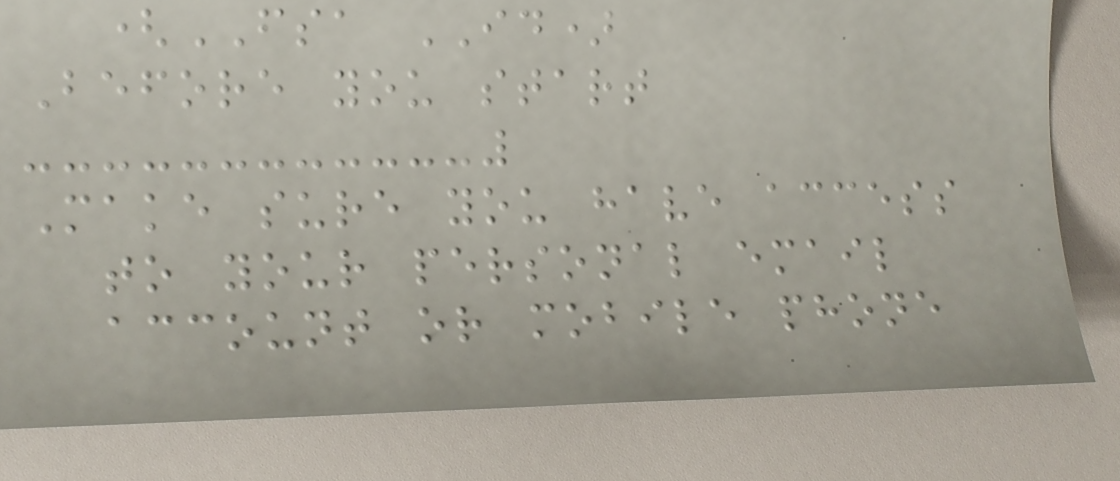(FSA ID)
Before you start
Make sure you have access
to your personal email
account or mobile phone
